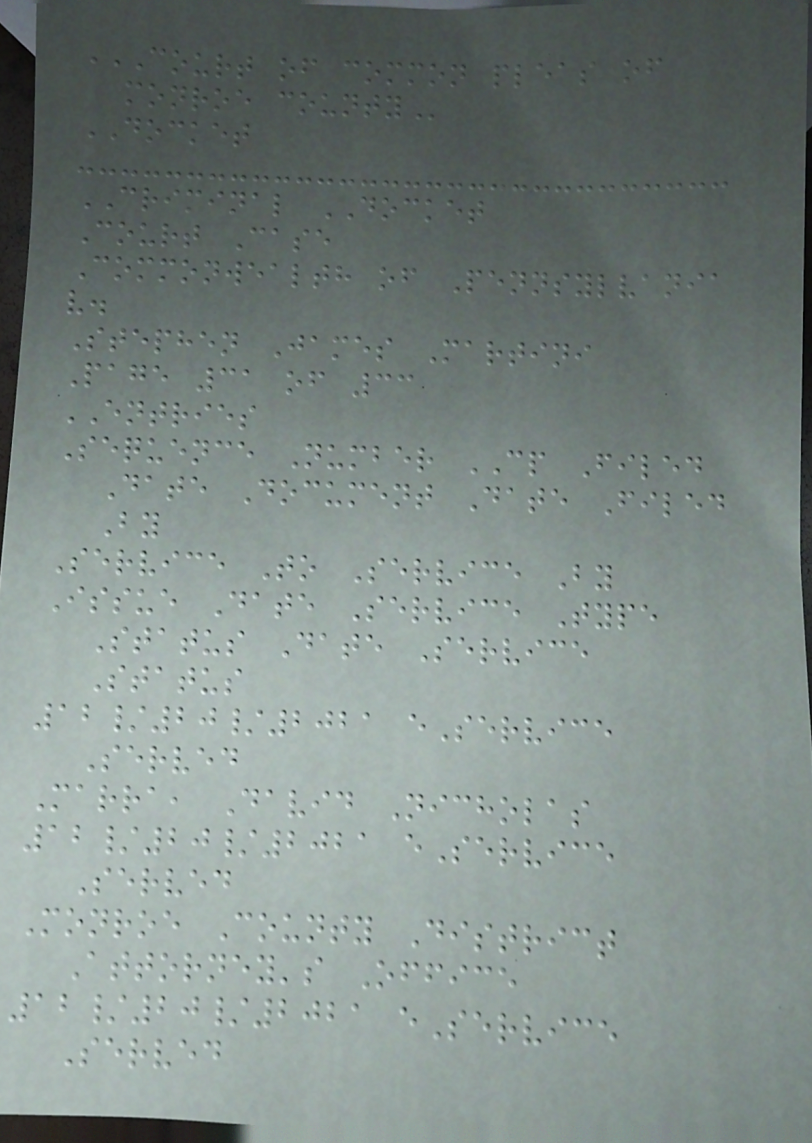COURT OF COMMON PLEAS OF
MONROE COUNTY
DOCKET
CRIMINAL DOCKET
Court Case
Commonwealth of Pennsylvania
v.
Stephen James Martini
Page 31 of 33
ENTRIES
Sequence Number CP Filed
Date Document Date Filed
By
Service To Service By
Issue Date Service Type
Status Date Service
Status
12/20/2021 eService
Served
Marra, David Nicholas
12/20/2021 eService
Served
Monroe County District
Attorney's Office
12/20/2021 eService
Served
